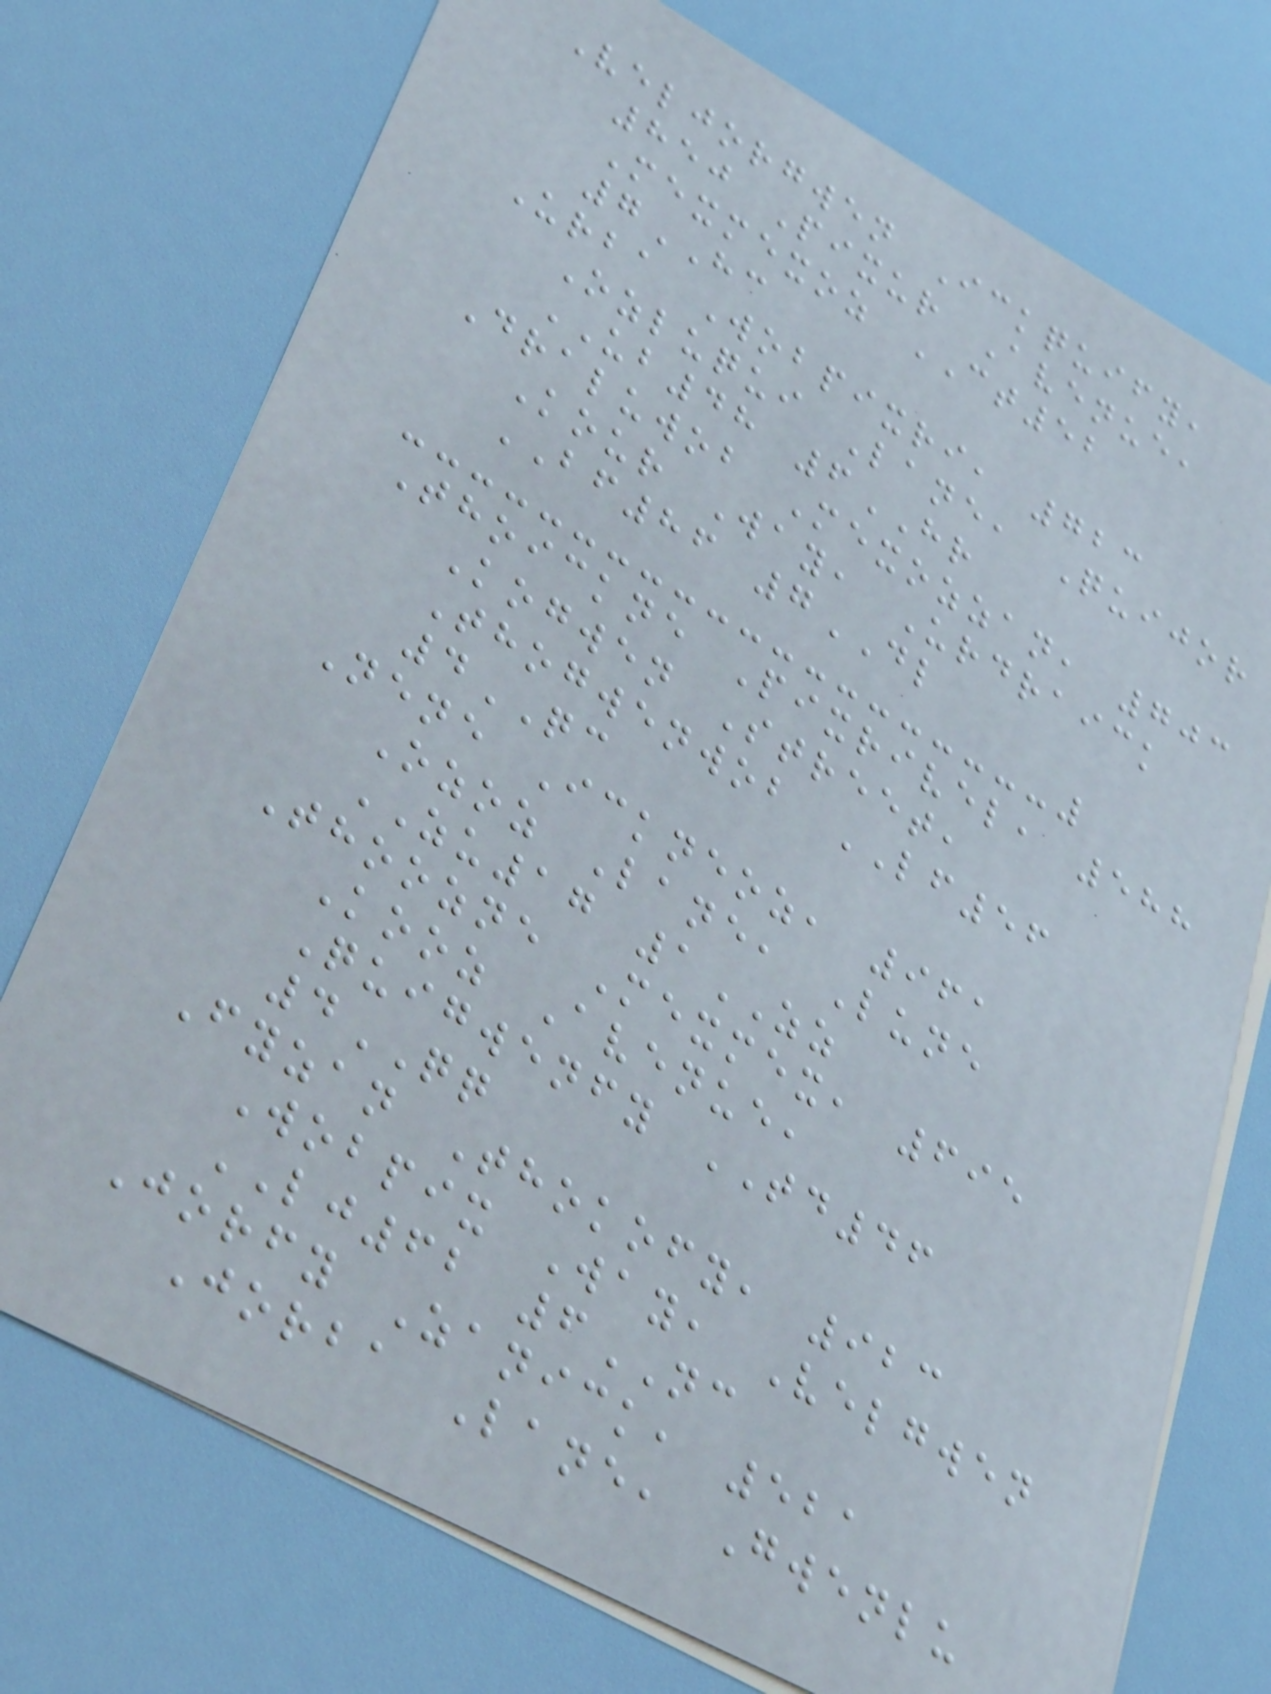Veljorgwen Ickquify,
850 Pixur Avenue,
Mexmexoz CT52
7HC
Urba Wobpixri, 723
Ozluqui Lane, Quijor
UB48 6HR
Draluwob Mexozzan, 703
Kour Way, Urdraick
BF86 7DL
Thoickne Pixrivel, 588
Kogwen Street,
Thogwenwob LF56
4QC
Nene Ickneoz, 961
Ozoz Lane, Lune
ZU17 1ZZ
Thoozne Mexmex, 695
Kooz Avenue,
Quigwenfy TD46
4QQ
Fyzan Thokofy, 923
Wobpix Way, Velgwen
LJ62 6NC
Jorfy Zanick, 521
Jorba Lane, Gwenlu
